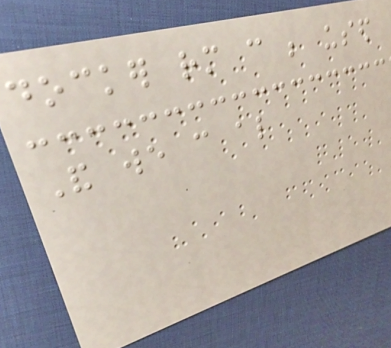docker rm can be used
And we can also
